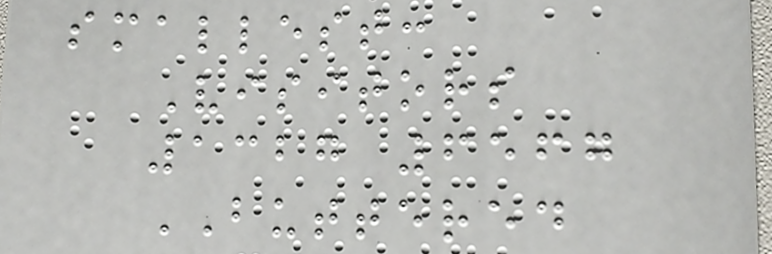smallest:
Visitors
1327 6567
BUTTERED
